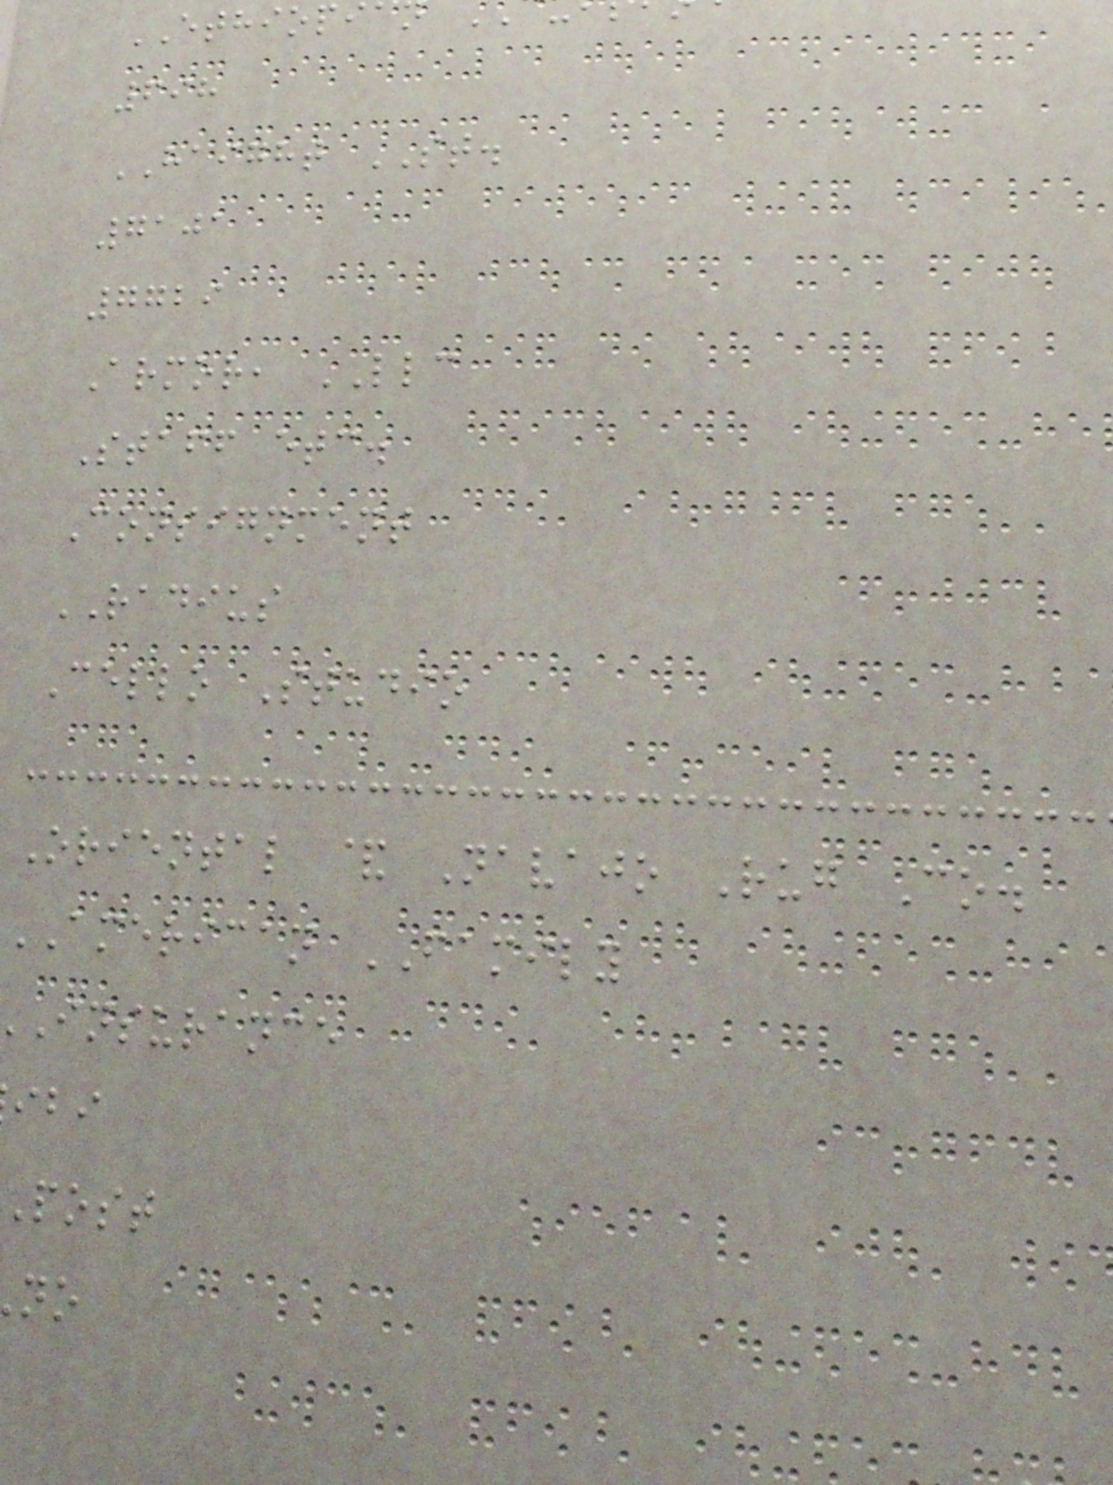ETHIOPI
698
HAIGHT ST.
7101
7729
Armor, LLC
Staff etc.
Consignment
RADIUS
Cello Studio
Oriental & Navajo Rug Co.
AMERICAN FAMILY
insurance
post
